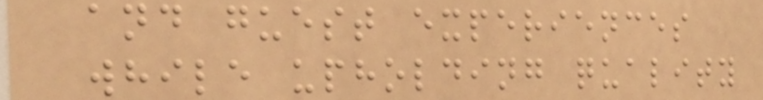and guest experiences
while upholding quality
